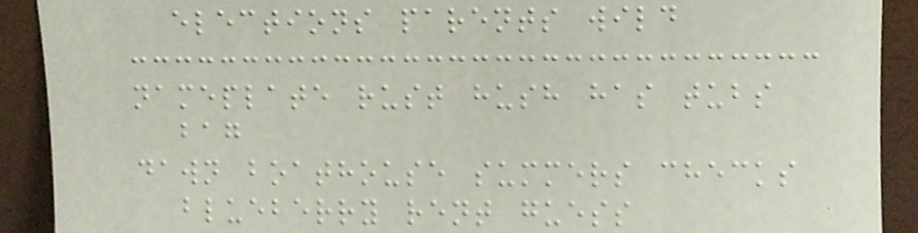elections parents wild
nameplate rust hush has tubs
bag
dawn boathouse summers checks
blueberry rent guess
